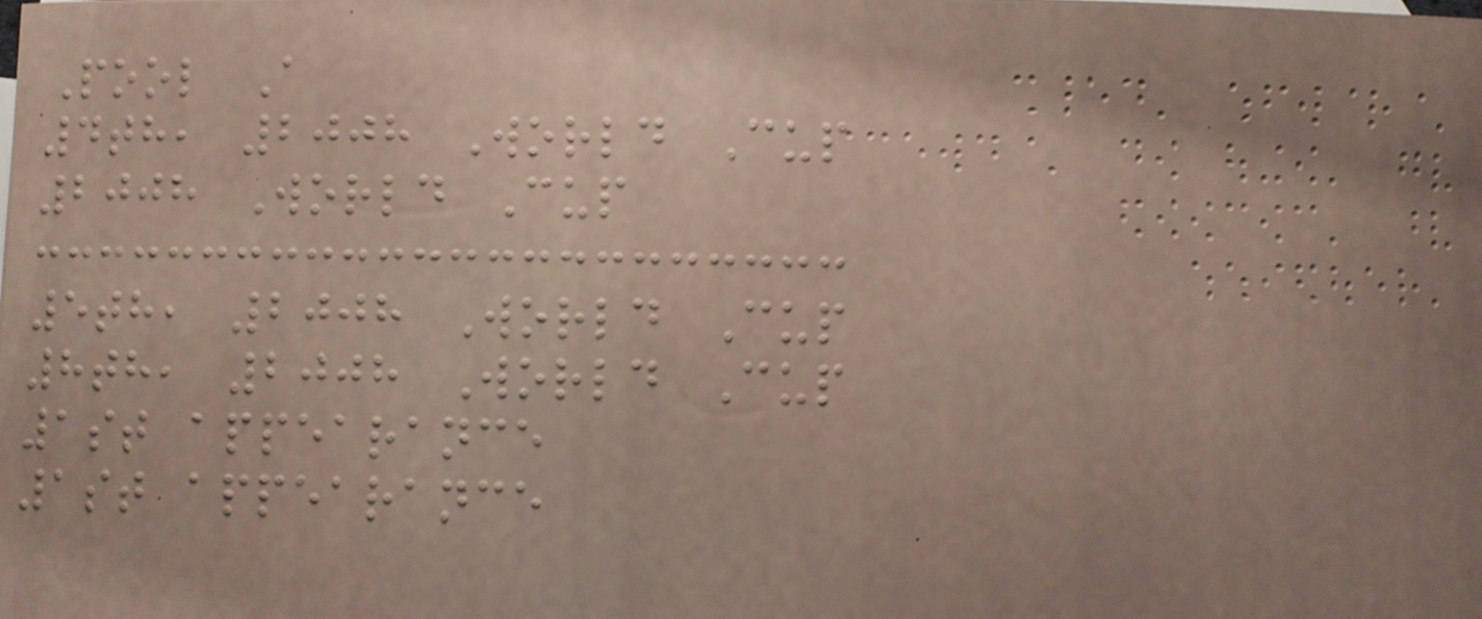Pool A
4th, 2008 World Cup
2008 World Cup
5th, 2008 World Cup
8th, 2008 World Cup
1st appearance
1st appearance
